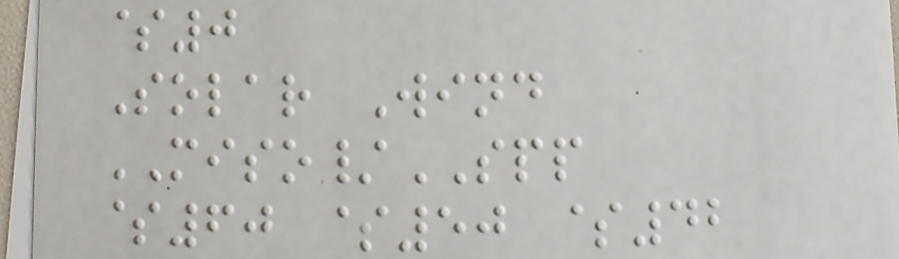$0
Solar Wind
MISO/SPP
$60 $50 $42
